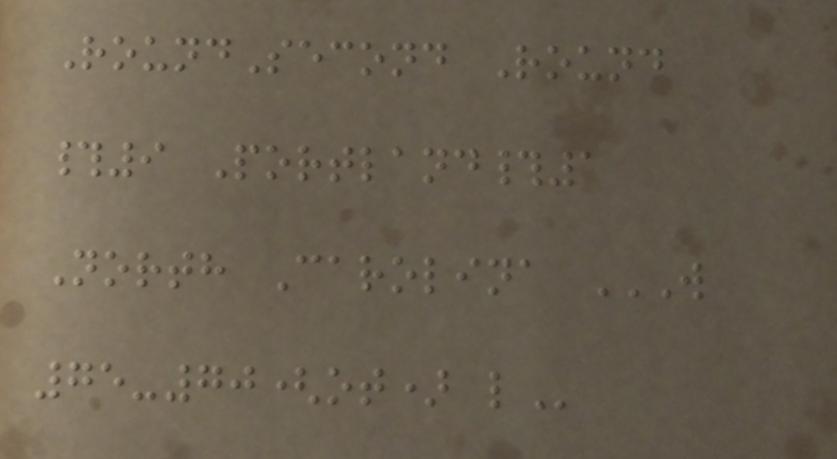RoundSecond Round
#9 Portland#1
North Carolina W
75-70(OT) L
